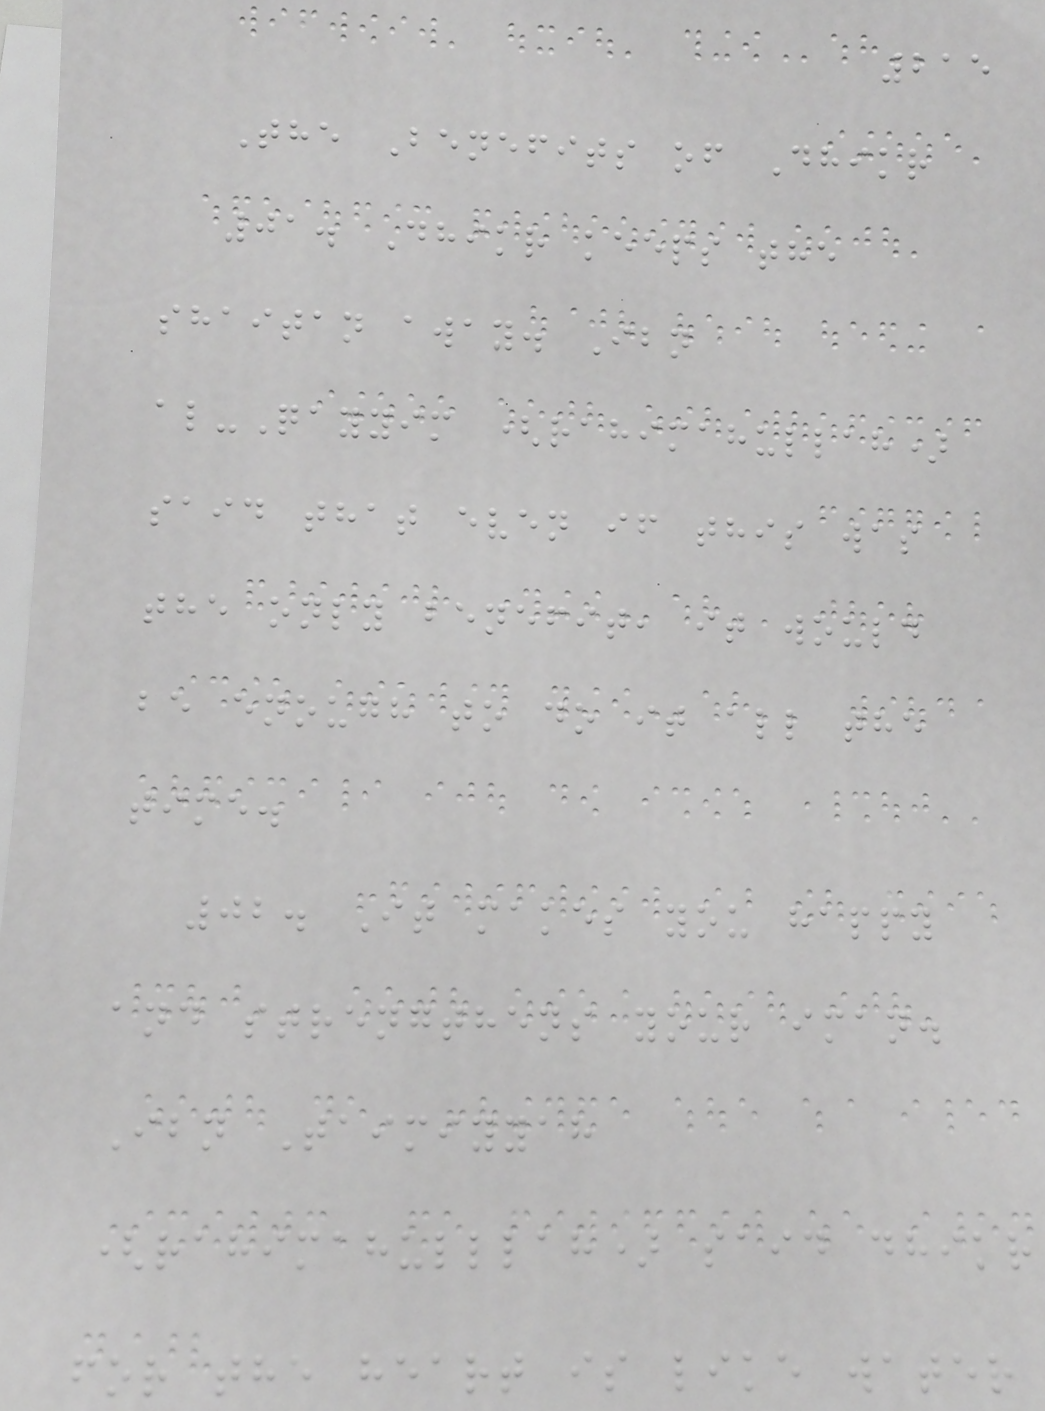215
The Benefits of Dhikr
01. Dhikr keeps the
shaitan away. Ibn
al-Qayyim (rahimahullah)
said that even if this was
the only benefit, it would
be enough to do it all the
time.
02. It makes you happy
and strengthens your iman.
Ibn Taimiyyah
(rahimahulllah) said dhikr
for the heart is like water
